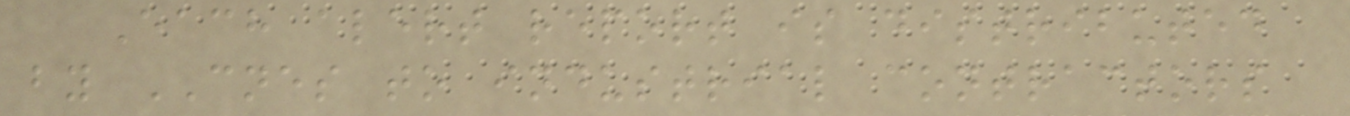Each alert report is distributed
by CNES to industrial contractors
